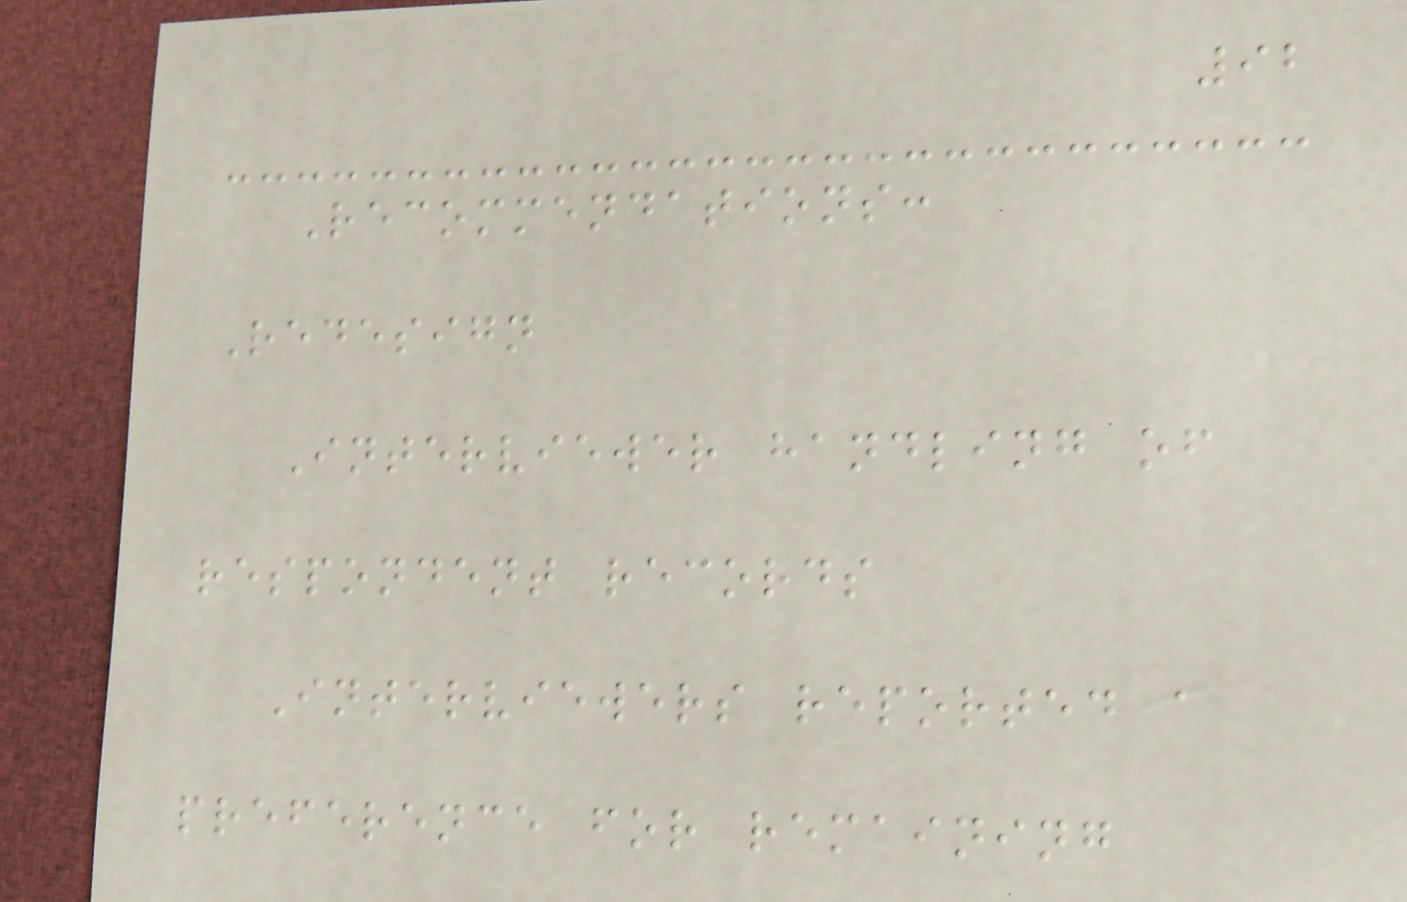92
Recommendations:
Redesign
Interviewer handling of
respondent records
Interviewers reported a
preference for remaining
